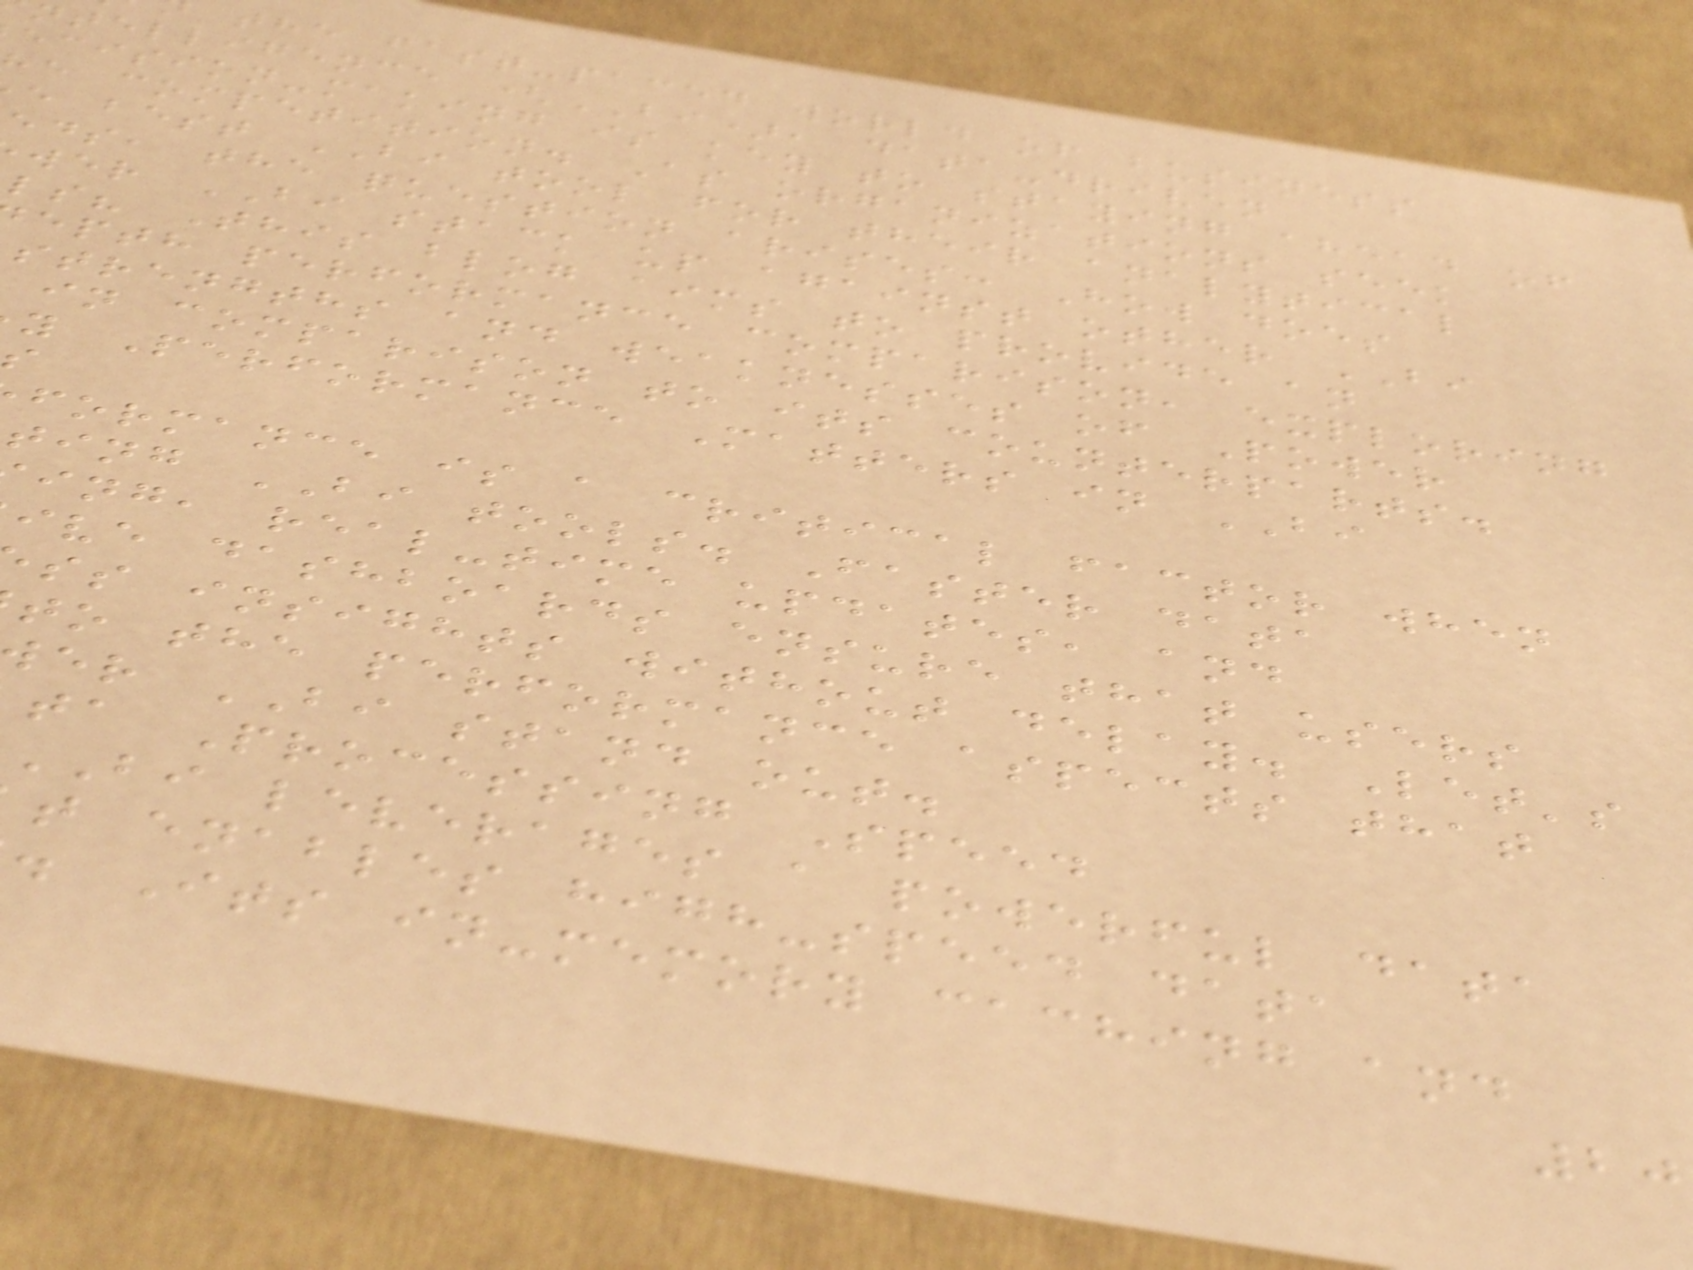the fast-paced world of business
ntelligence (BI), data-driven
ecision-making is key to staying ahead of
e competition. As organizations seek
e best BI tool for their analytical
eds, the question arises: How does
wer BI stack up against other BI
ls? This blog aims to provide an
epth performance comparison, exploring
strengths and weaknesses of Power
in comparison to its counterparts.
y Performance Matters in BI
formance is a critical factor when
ting BI tools. Faster data
ing, real-time updates, and
ive dashboards ensure that users
ss insights without delay. Let's
to the performance aspects that
er BI stand out.
ta Processing Speed
BI leverages a powerful data
t enables high-speed data
. Its in-memory caching and
